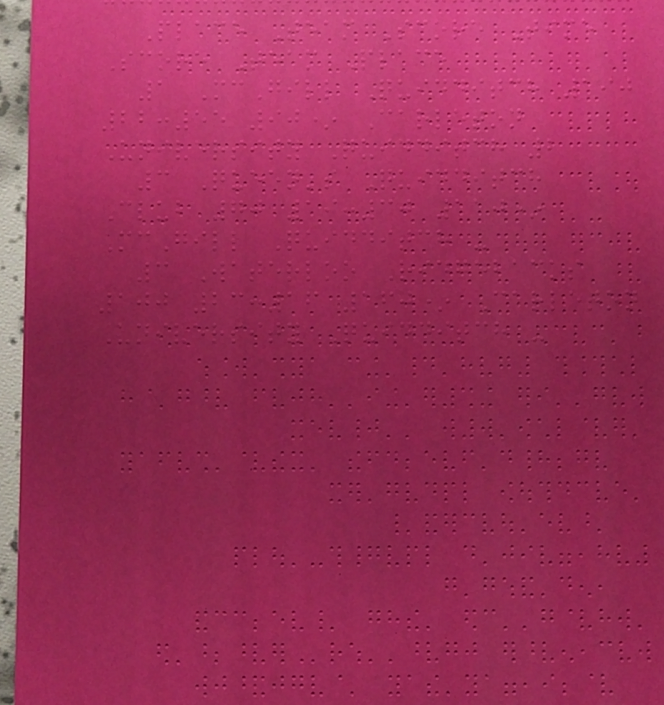Place Team Score Time
Score Team Place
1 McGill Quidditch 190
22:55 90* Carleton
University Quidditch 2
3 Queen's Quidditch
Club 70 19:30 110*
McGill Quidditch -
3 Waterloo Ridgebacks
100 23:16 160* Carleton
University Quidditch -
